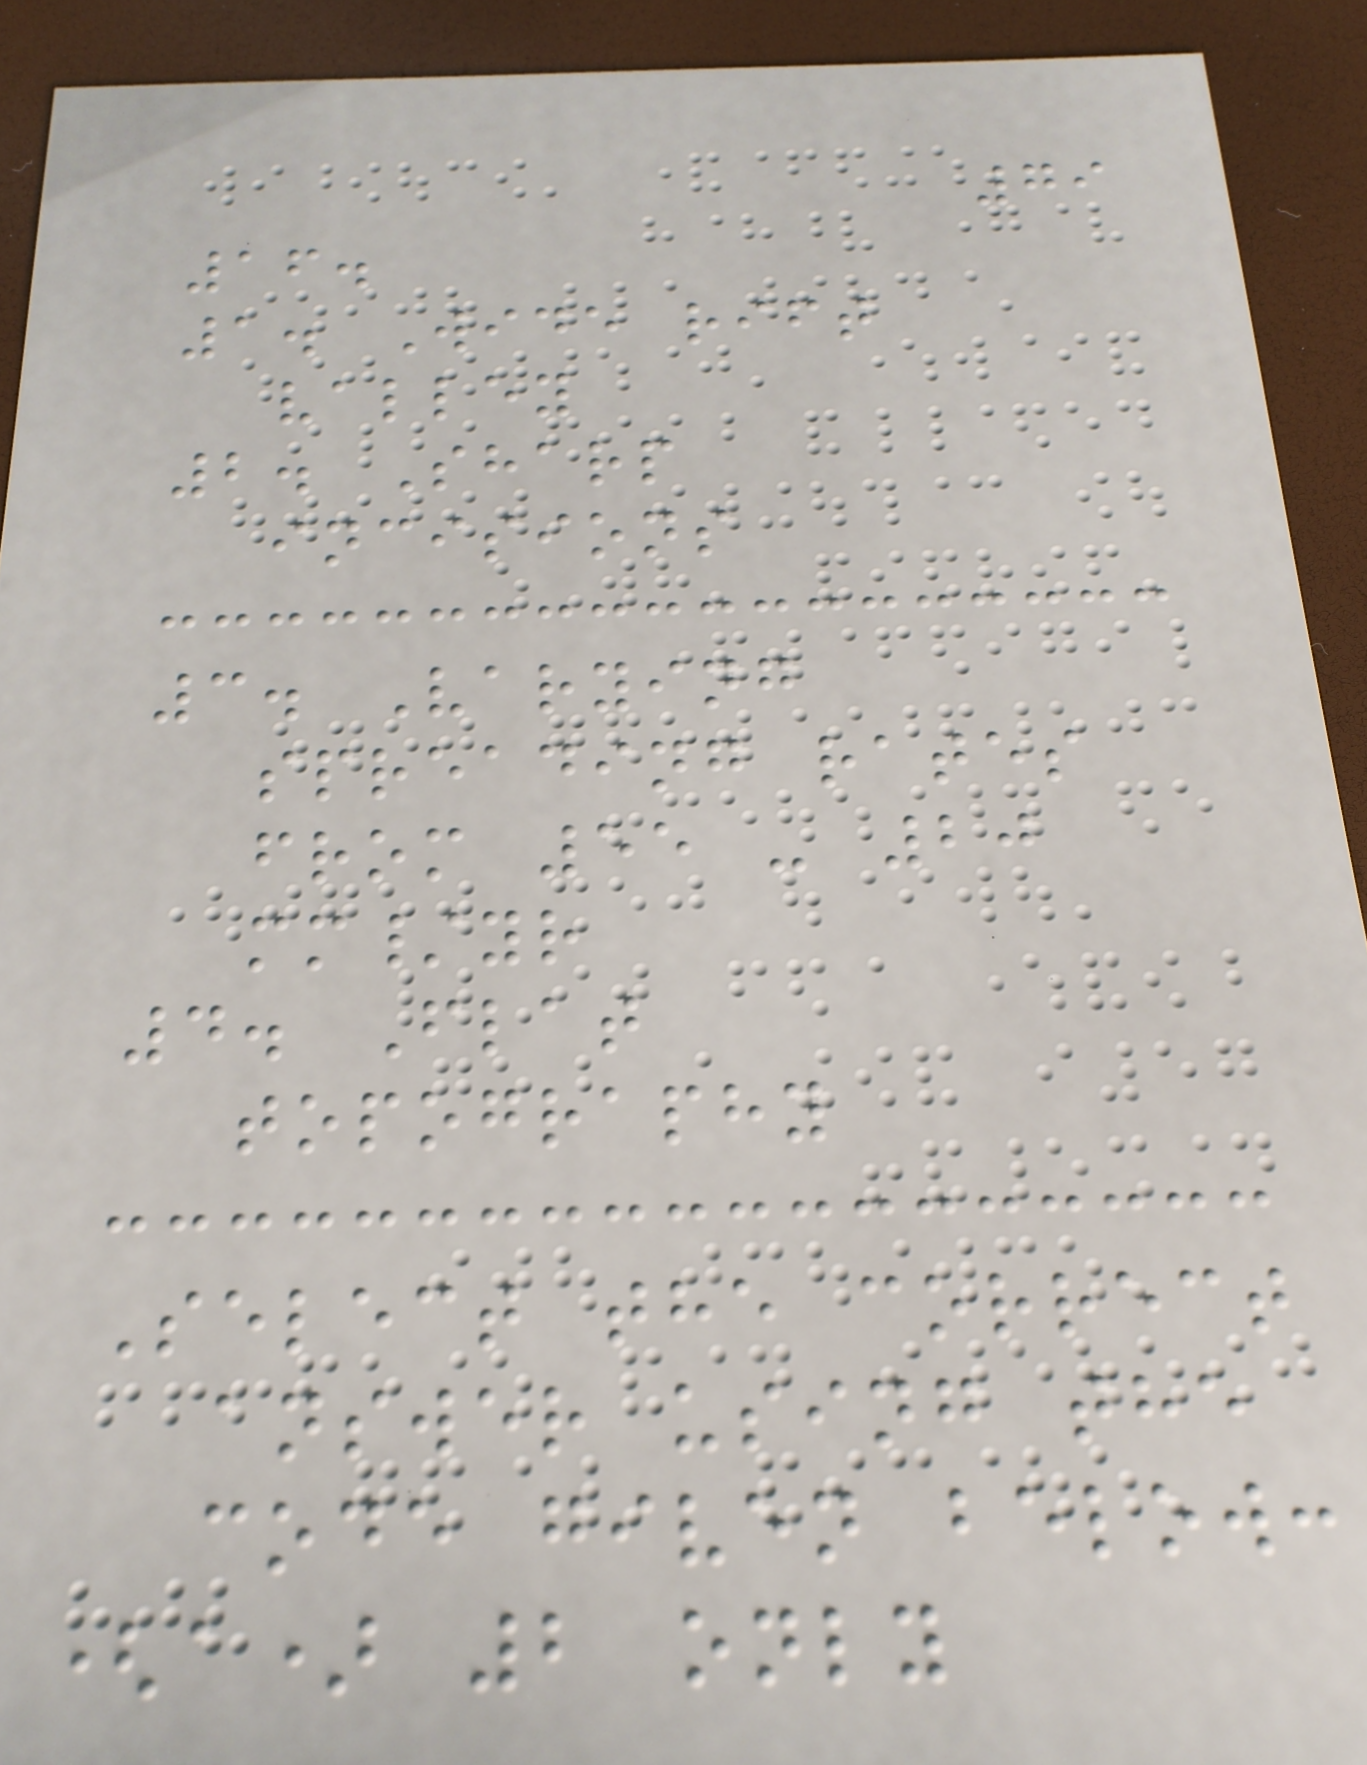79
16.
1. Wide rift
valley
2. Sharp
incisions
3. Varying
spreading rates
from 55 - 20
mm/yr
4. Flat
topography
Select the correct
answer using the
code given below:
(a) 2 only
